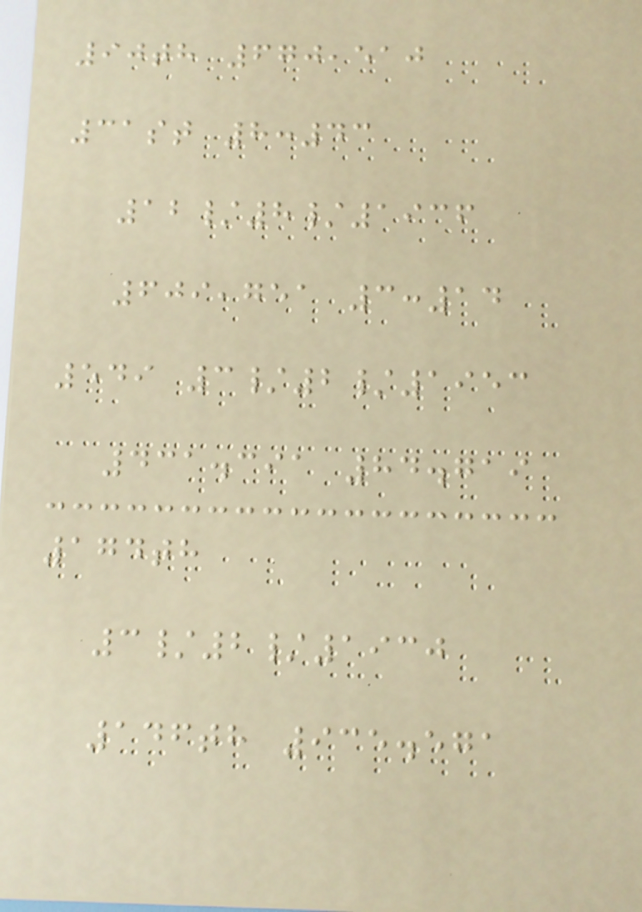90th 670,510
31st 8:43
12/8/1936
609,751 3:14
549 3/2/1953
431.391 84.719
174th
3/2/1930
146th 935.571
